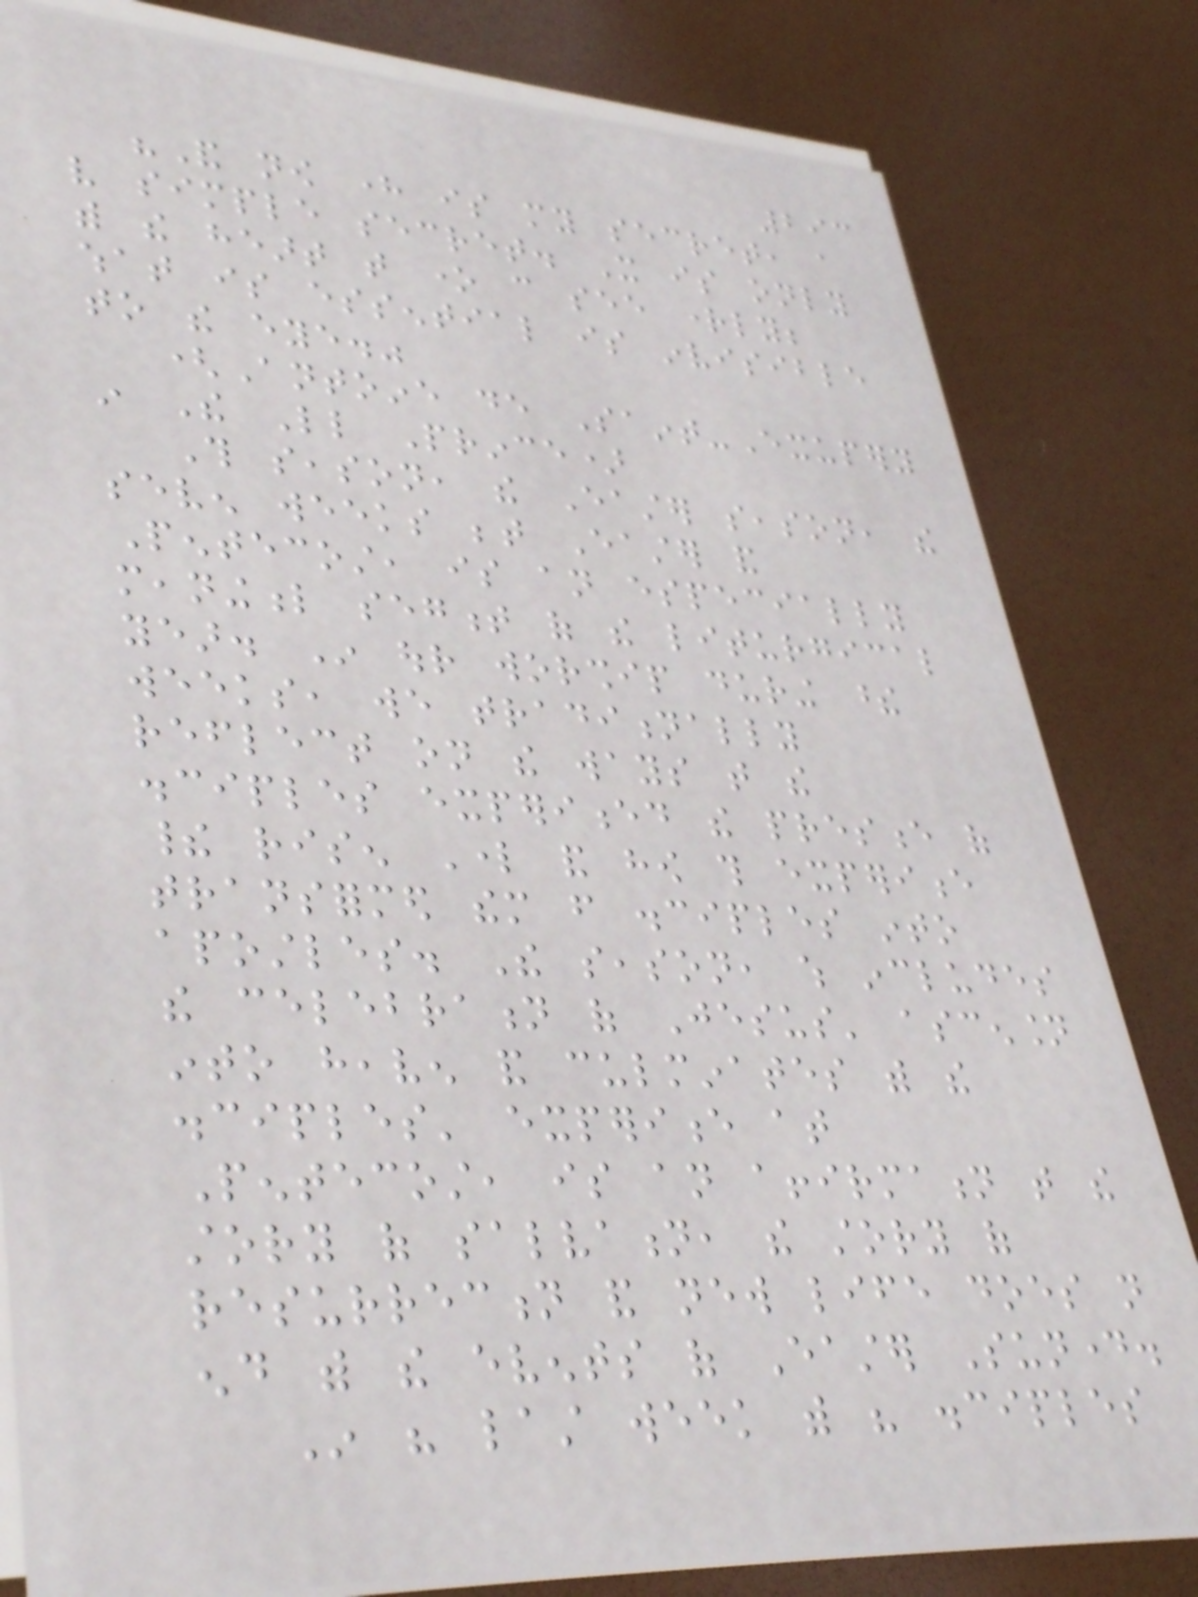293
"And now here is my secret, a
very simple secret. It is only
with the heart that one can see rightly;
what is essential is invisible
to the eye."
(Antoine de Saint-Exupery
in The Little Prince)
This season, the Easter season, the
seven weeks between Easter and
Pentecost, is an especially
meaningful segment of the liturgical
year. In our worship during these
weeks, we traditionally
reflect on the ways that the
disciples experienced the presence of
their risen Lord and how this experience
transformed them from disciples into
apostles. The season, which includes
the celebration of Jesus' ascension
into heaven and culminates with the
disciples' experience at
Pentecost, is an affirmation that the
story of salvation, the story of
resurrection and new life does not
end with the events of Easter Sunday.
In his last week with his disciples
